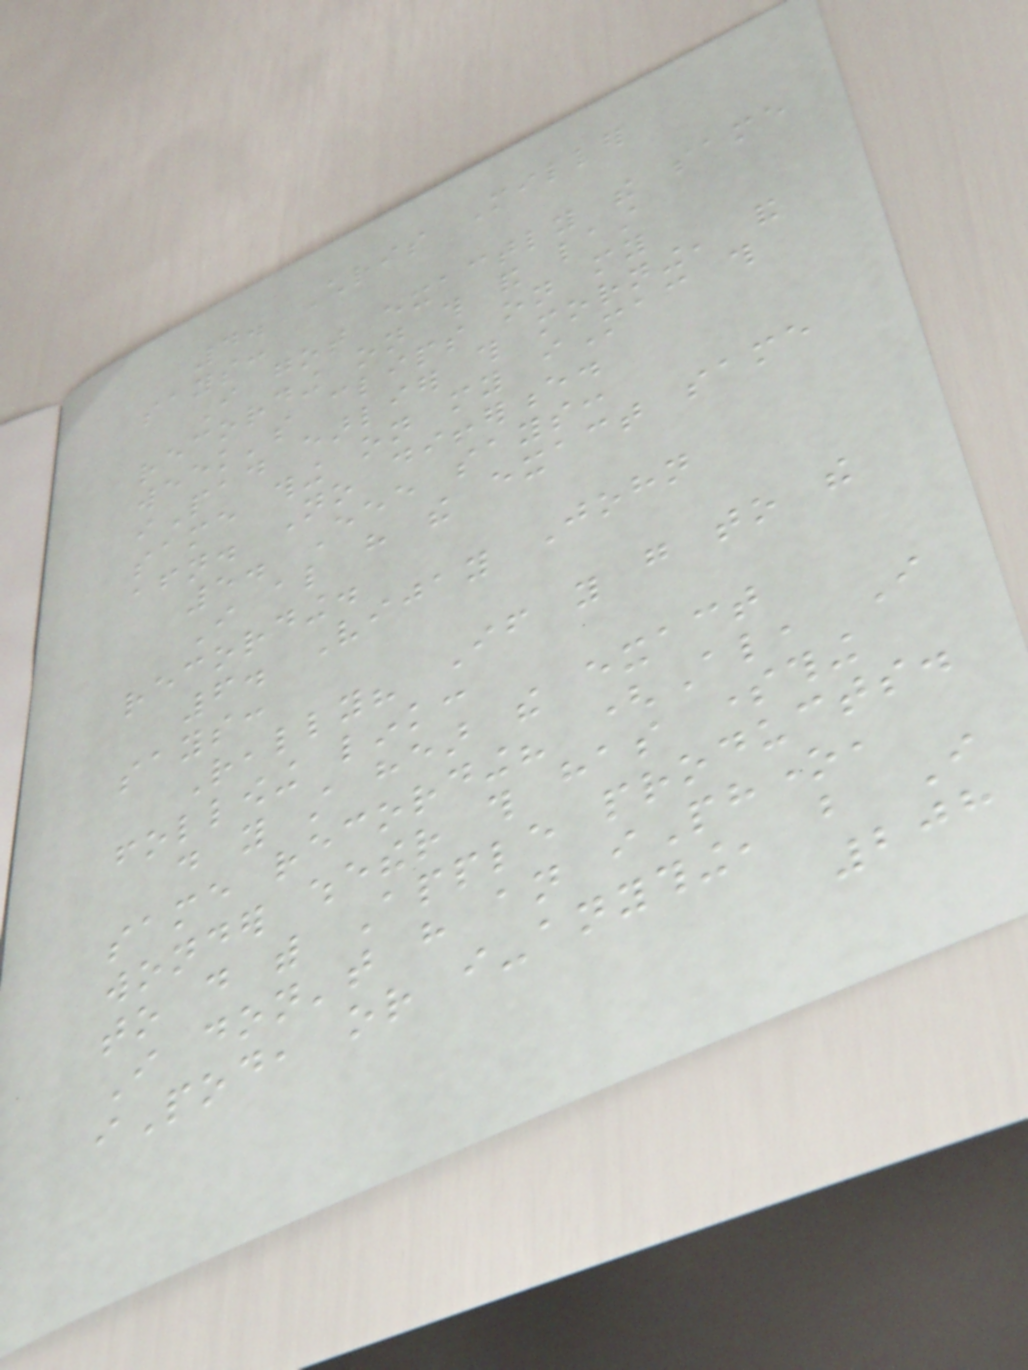4. Chris Miller
says:
I got exactly the same
recording on this and last
week's clips on my
iPad earlier this morning, and
same thing on my iMac this
afternoon. No difference.
5. Eee says:
I also have the exact same
recording.
6. Vijay John
says:
Really? If you go to the
following link:
do you still hear the exact
same recording? (Also, I
wonder whether this has something
to do with Apple products.
I don't have an iPhone,
iPod, or i-anything, but I
208
